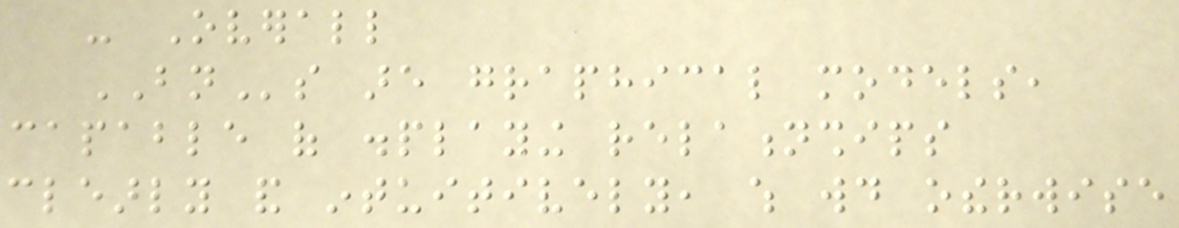- Overall
BNs are graphical models,
capable of displaying relationships
clearly and intuitively, which would otherwise
